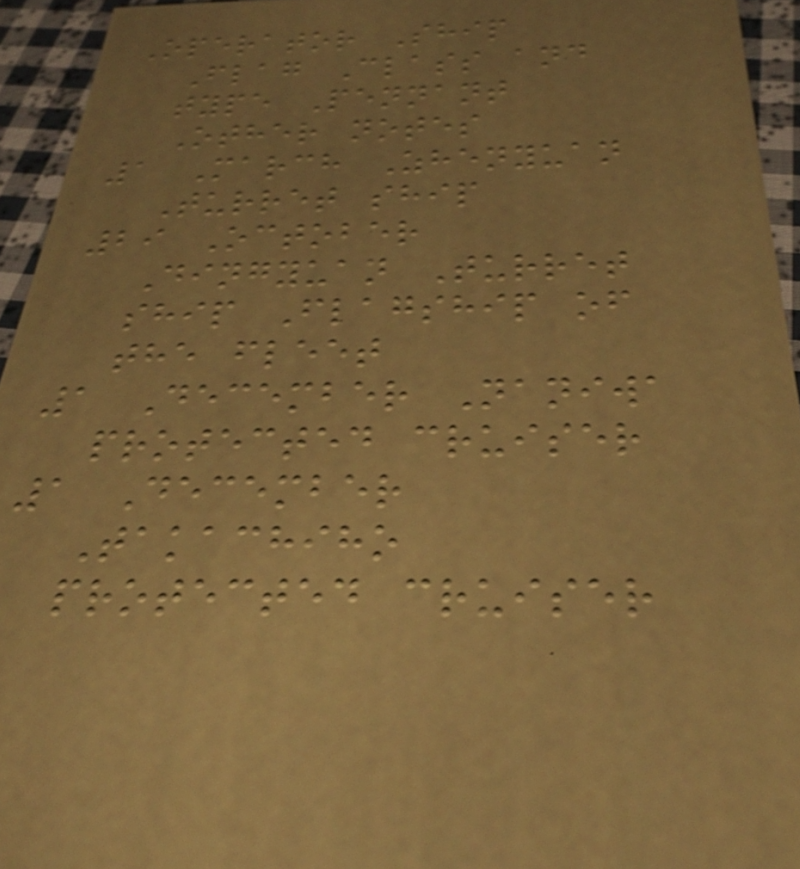Operator Ship
Flag Class and
type Pennant
Other notes
1 March Zhenyuan
Turret ship
29 October
Dingyuan Turret
ship Flagship of
the fleet
1 December Naniwa
protected cruiser
1 December
Takachiho
protected cruiser
